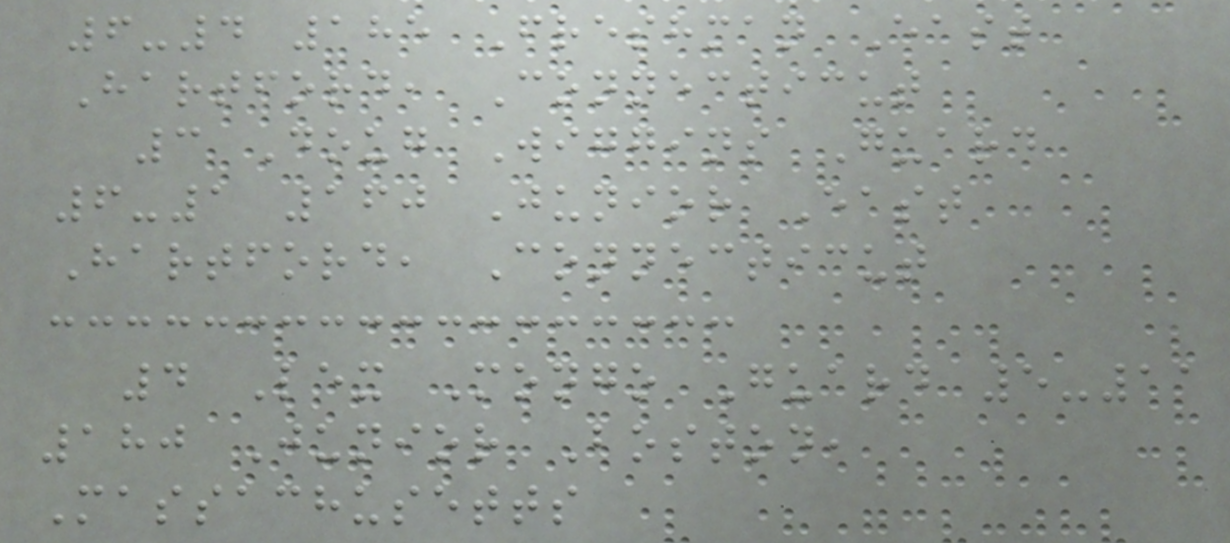6-4 185 Freshman East
Hartford, Connecticut
3 Doug Wiggins Guard
6-1 160 Junior East
Hartford, Connecticut
4 Lex Mongo Guard 5-11
180 Junior Boston,
Massachusetts
